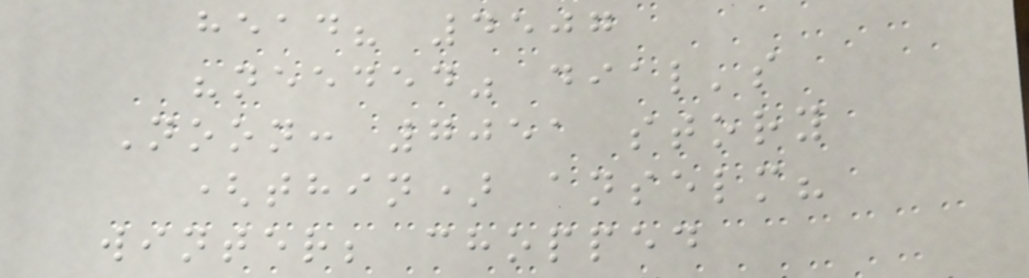head? 4507
"needed" dial's
Noon: 7051 story
(thin) anselm?
winter; chopped
